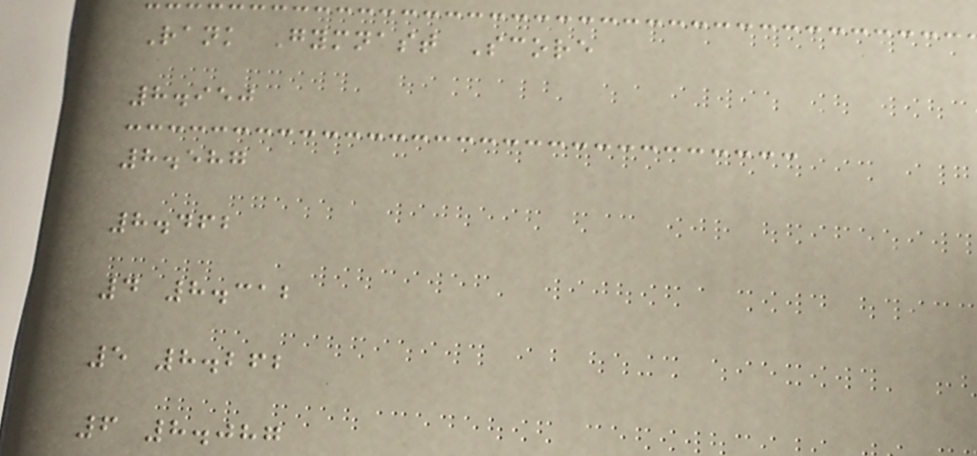Rank Gymnast Score
8.950
8.587
8.462
4 8.312
5 8.262
6 8.087
